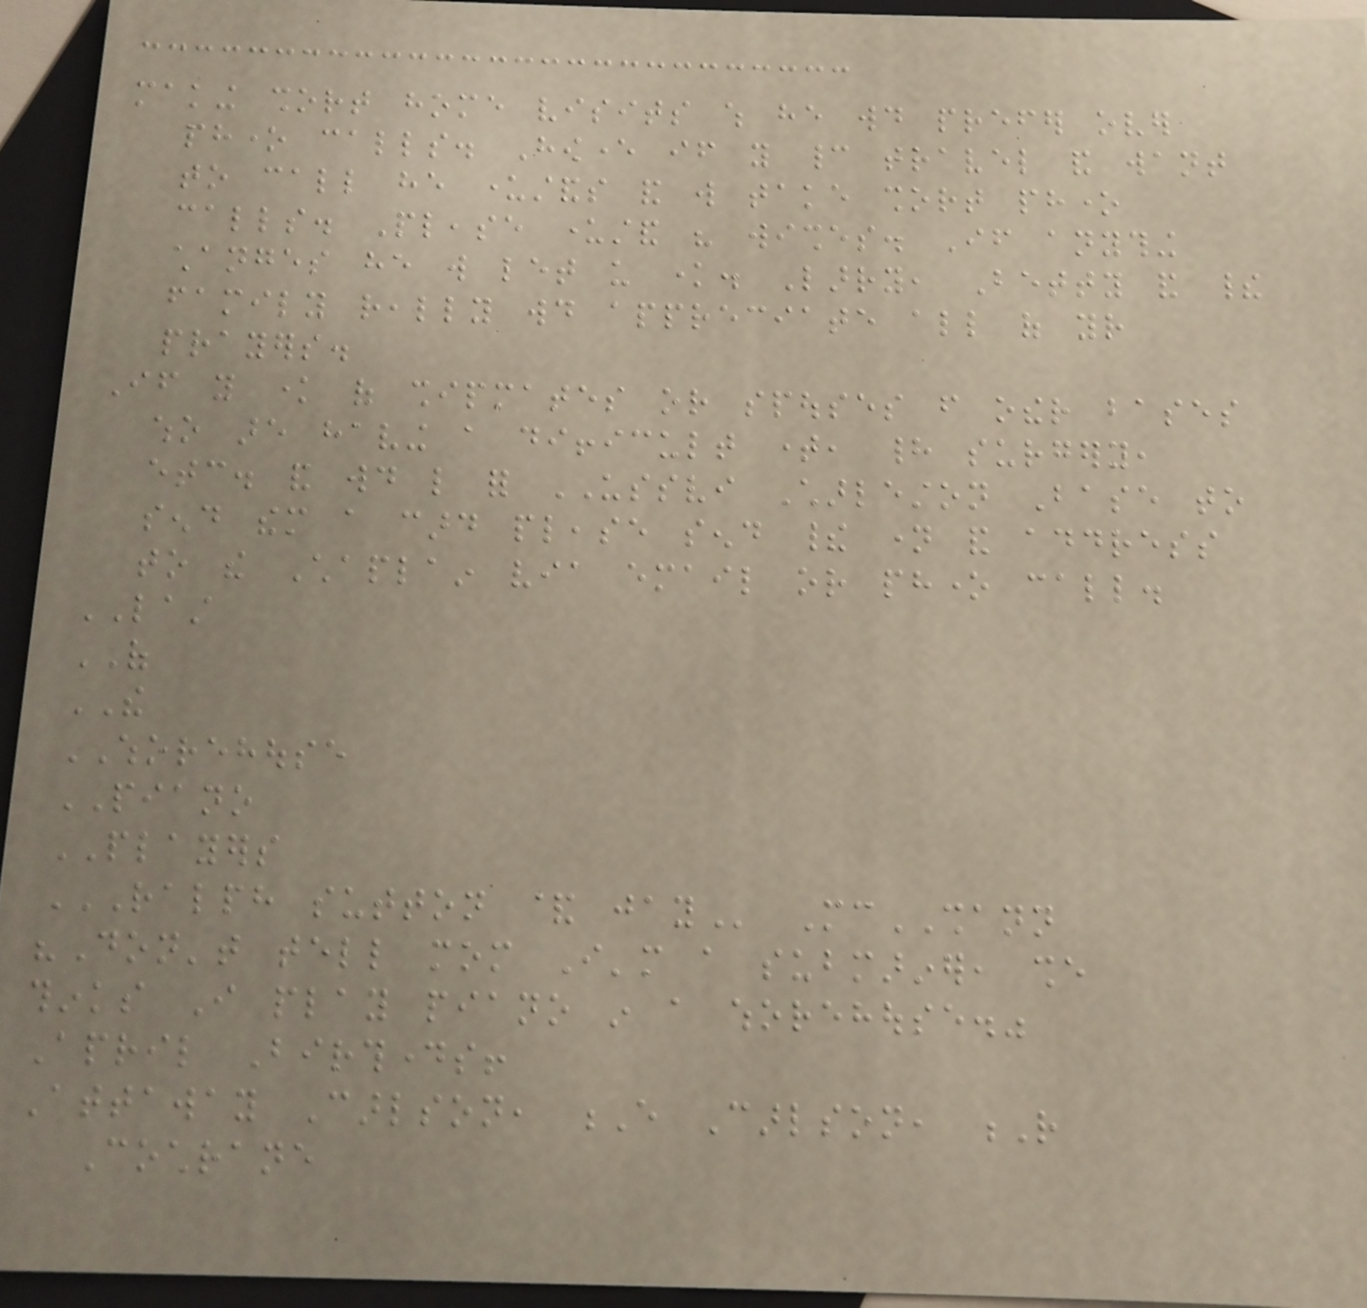making short home visits which he would prefer over
phone calls. However if you cannot travel and want
to call he understands and will take short phone
calls. Please understand his wishes. If anything
changes he will let us know. Larry, Betty and their
family really would appreciate all of your
prayers.
If you know of shipmates or spouses from other bases
who are having a difficult time, had surgery,
etc. and would like for USSVI Charleston Base to
send them a card please send their name and address
to the Chaplain via email or phone call.
LAST
OF
THE
WHOREHOUSE
PIANO
PLAYERS
RALPH SUTTON & JAY McSHANN
"Don't tell mom I'm a submariner, she
thinks I play piano in a whorehouse."
April Birthdays!
Attaway Carlson, E Carlson, R
Cochrane
